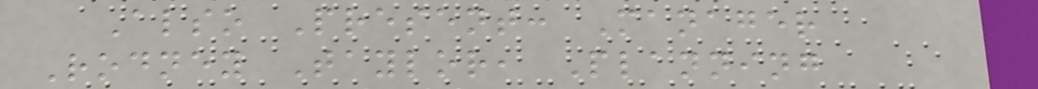Also Present: Manager
Rodney Taylor, Planning
